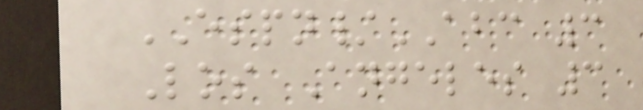ESPN/ABC 3
Los Angeles 3
